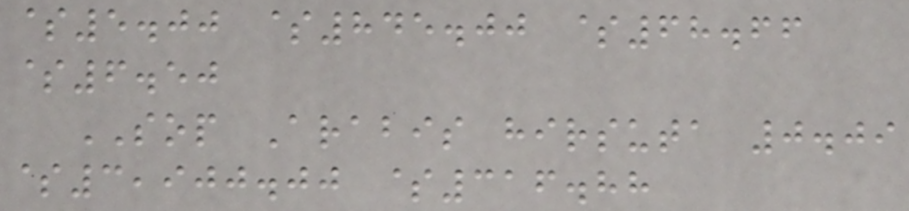$5.00 $845.00 $68.66
$6.50
SOP Arabis hirsuta 0.09
$3,900.00 $316.88
